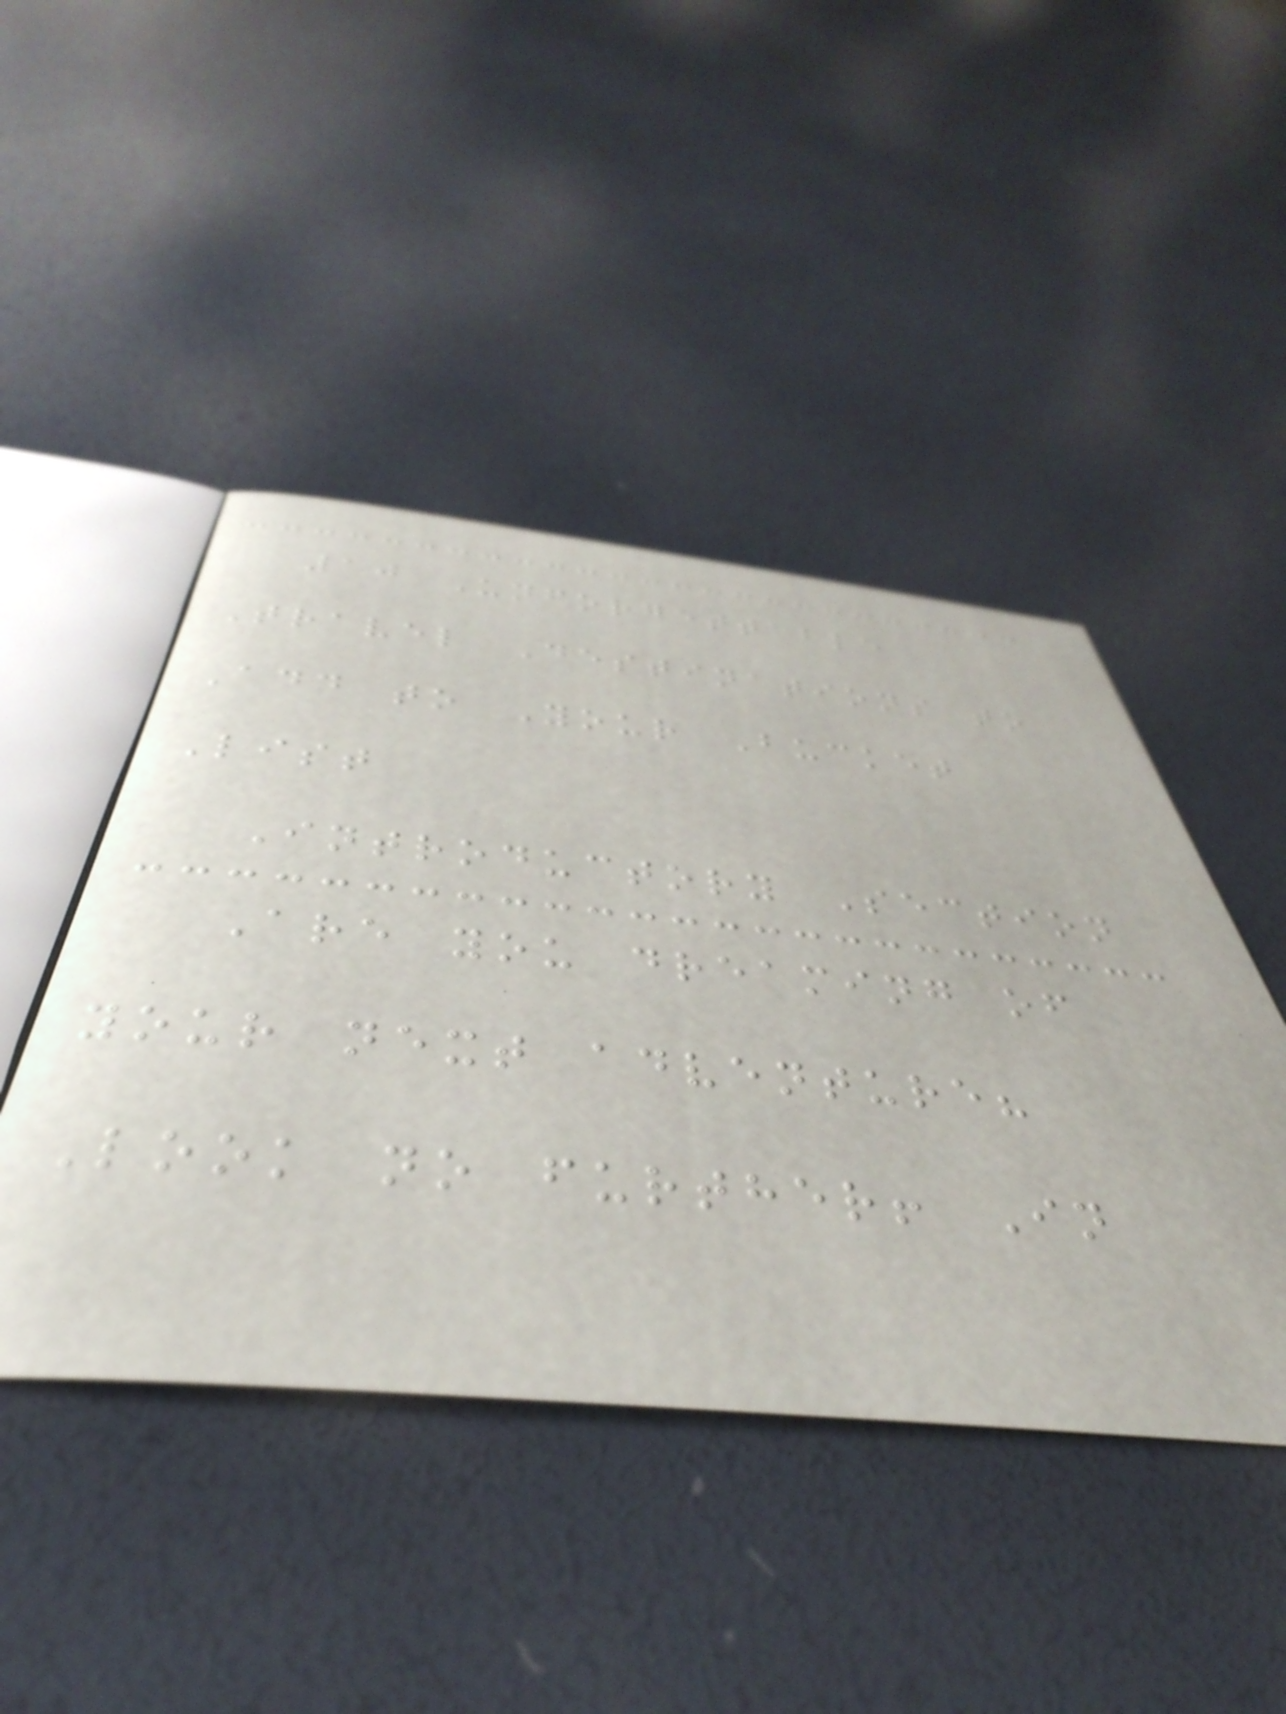10 Unforgettable
Travel Destinations to
Add to Your Bucket
List
Introductory Section
Are you dreaming of
your next adventure?
Look no further! In
